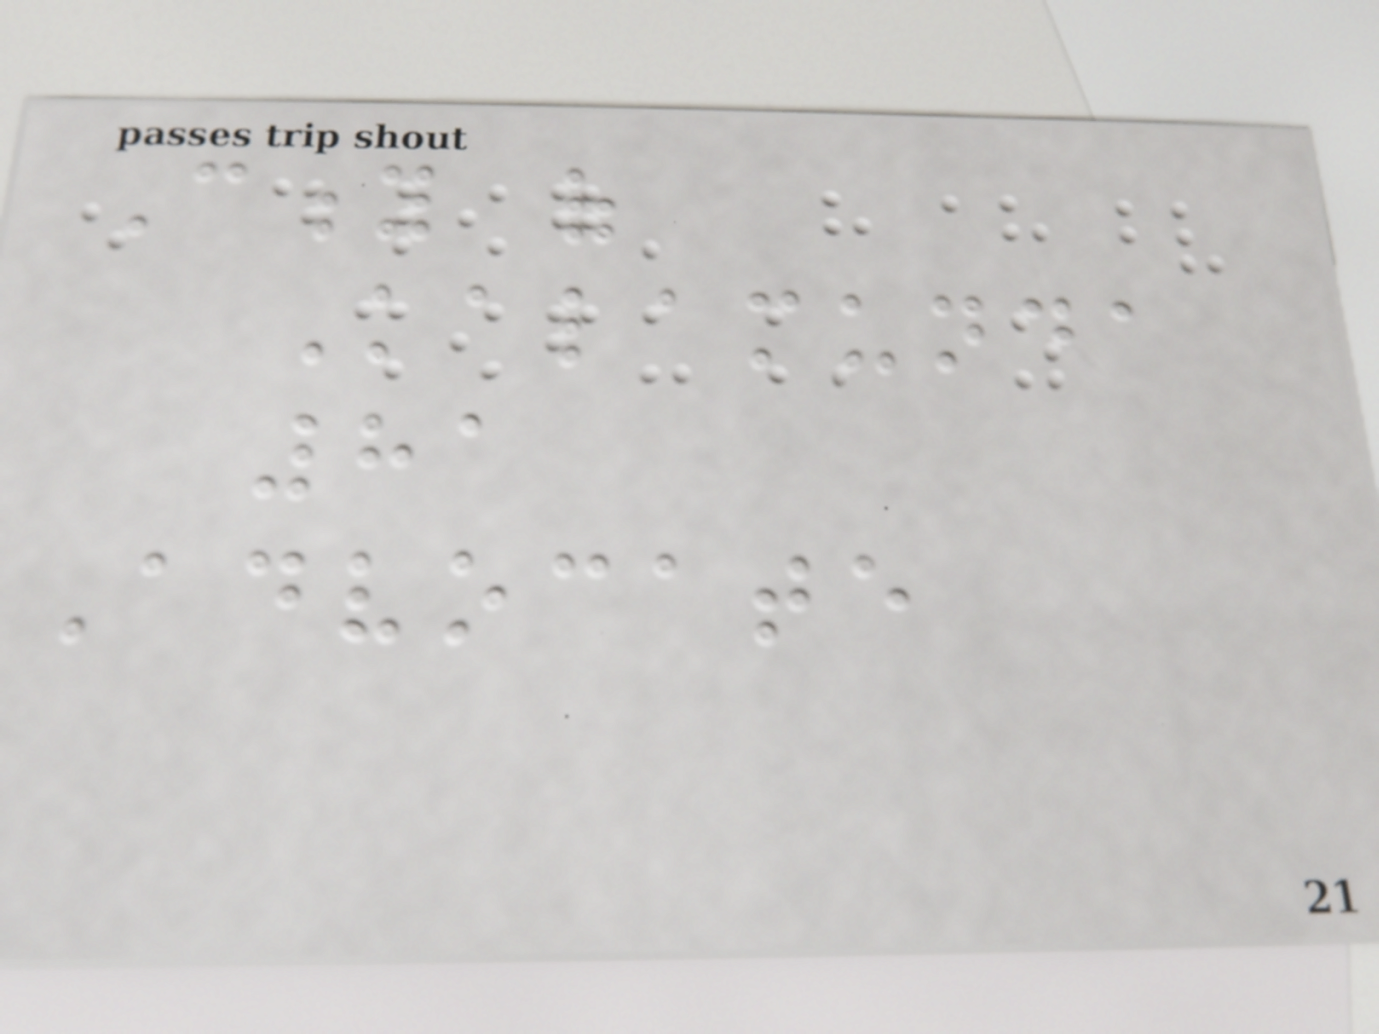City of
Kalamunda
81
Advocate
